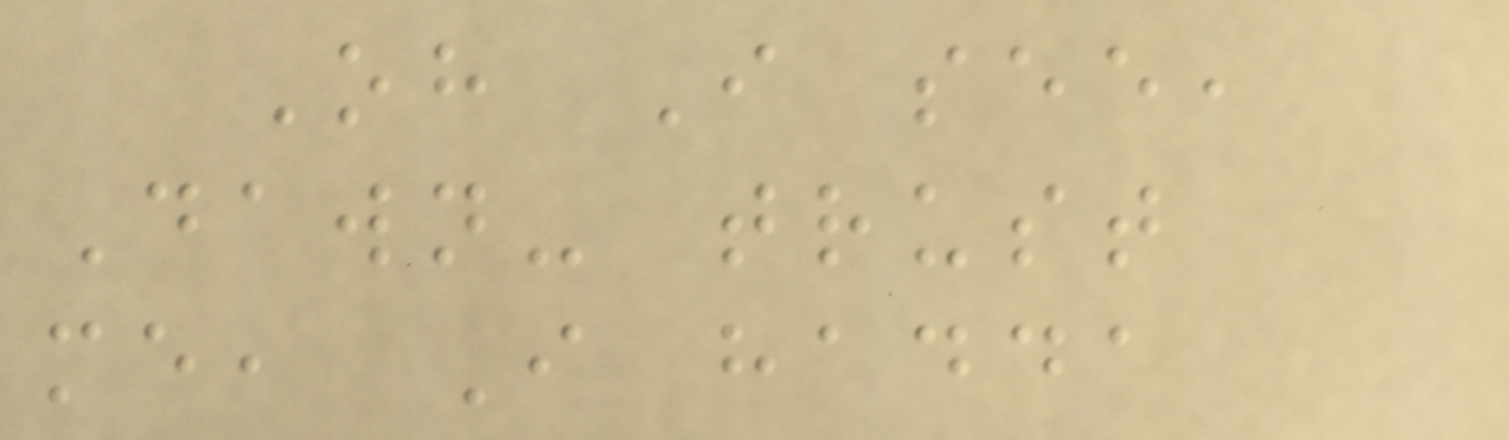Oh I see,
Dawn- trust
me, I hadda
